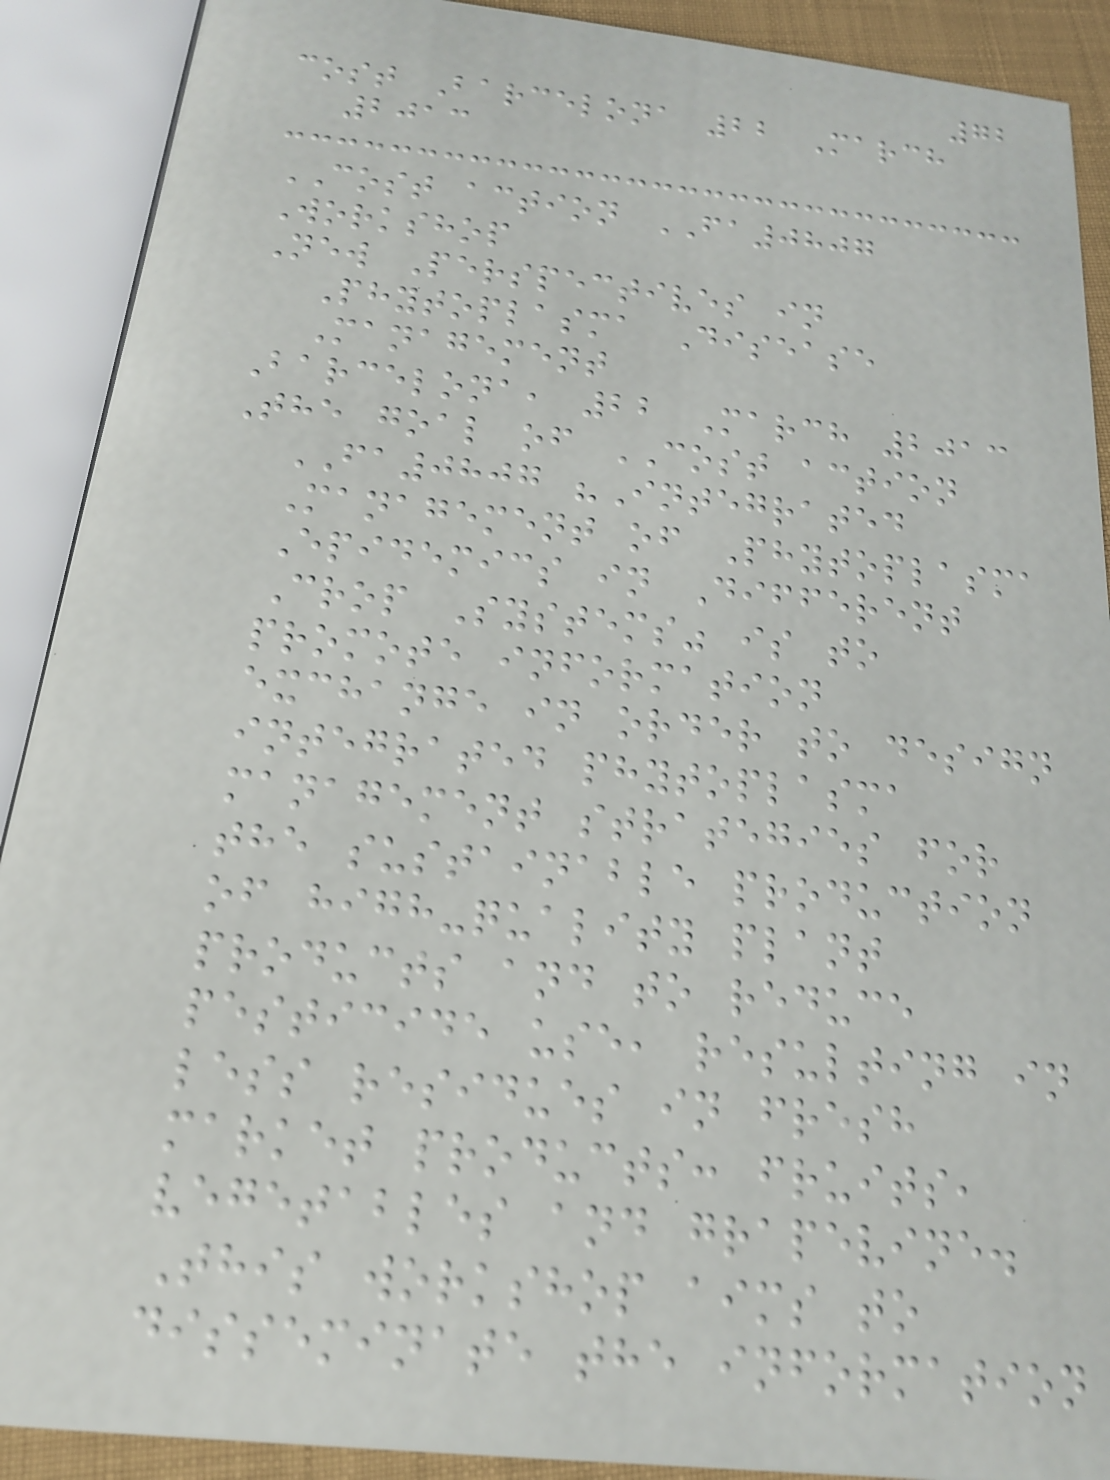72
cost Barcelona 22 March
2013
COST action FA0807
Workshop
New Perspectives in
Phytoplasma Disease
Management
Barcelona, 22 March 2013
The goal of COST action
FA0807 "Integrated
Management of Phytoplasma
Epidemics in Different
Crop Systems" is to
promote information
exchange in order to design
integrated phytoplasma
management strategies for
the sustainable production
of high-quality plant
products and to reduce
pesticide use, resulting in
less residues in fresh
market products: fruits,
vegetables and grapevine.
This workshop aims to
disseminate the information
